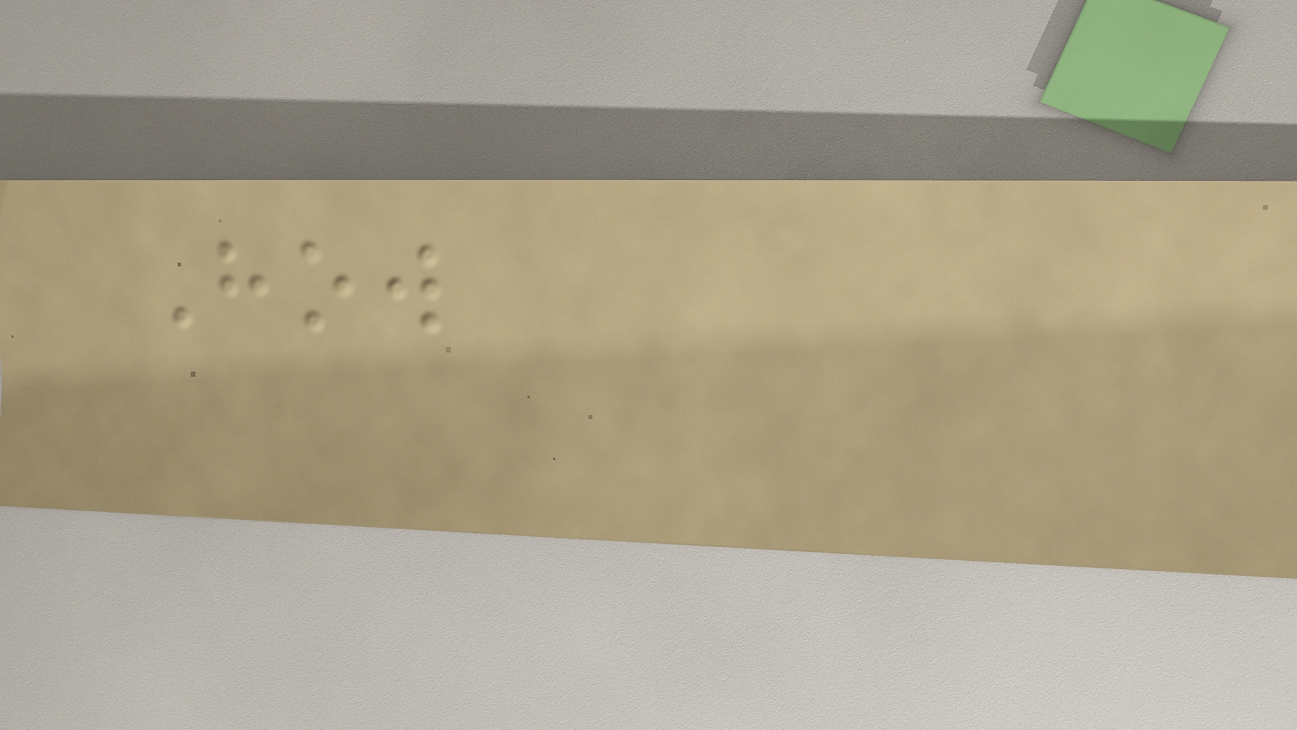How
